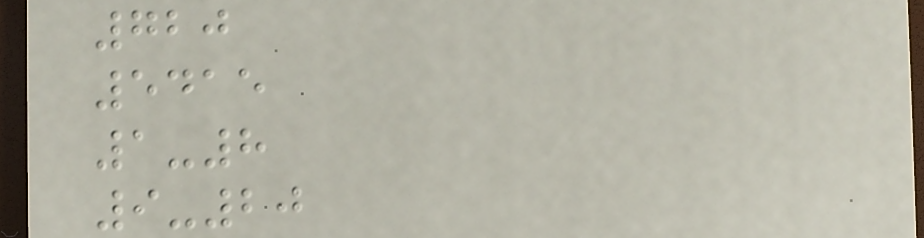720
5415
1-8
9-20
